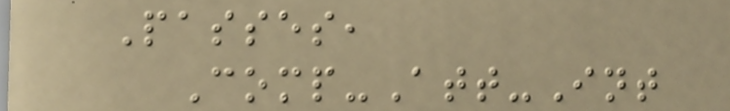Passes,
Comp-Att-Int
